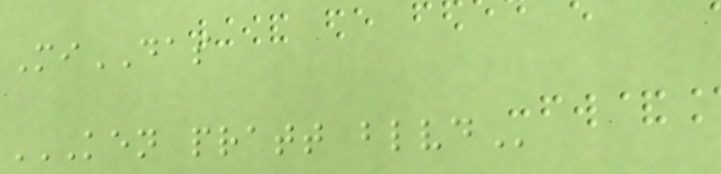MiDAS
KEN PRATT BLVD
